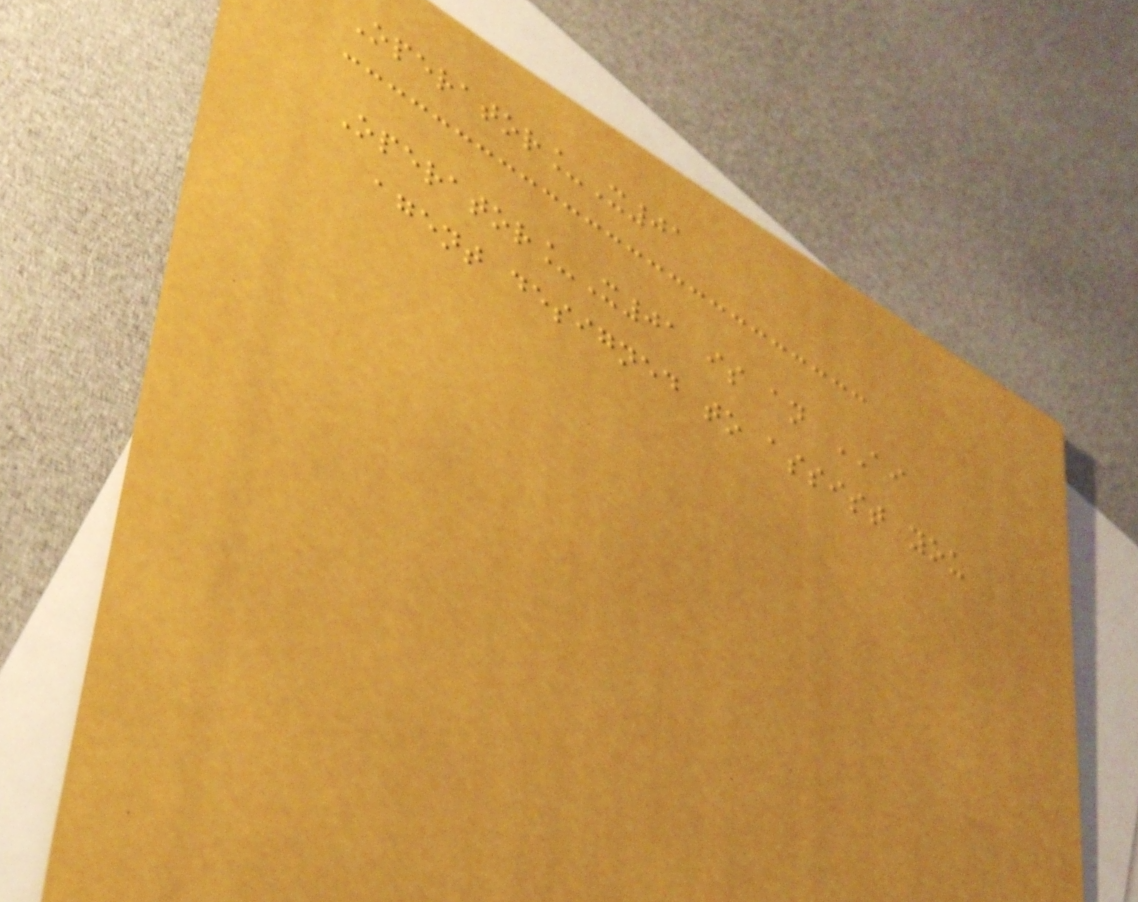Operator_X01
Operator_X01 is an AI
agent designed to assist you
